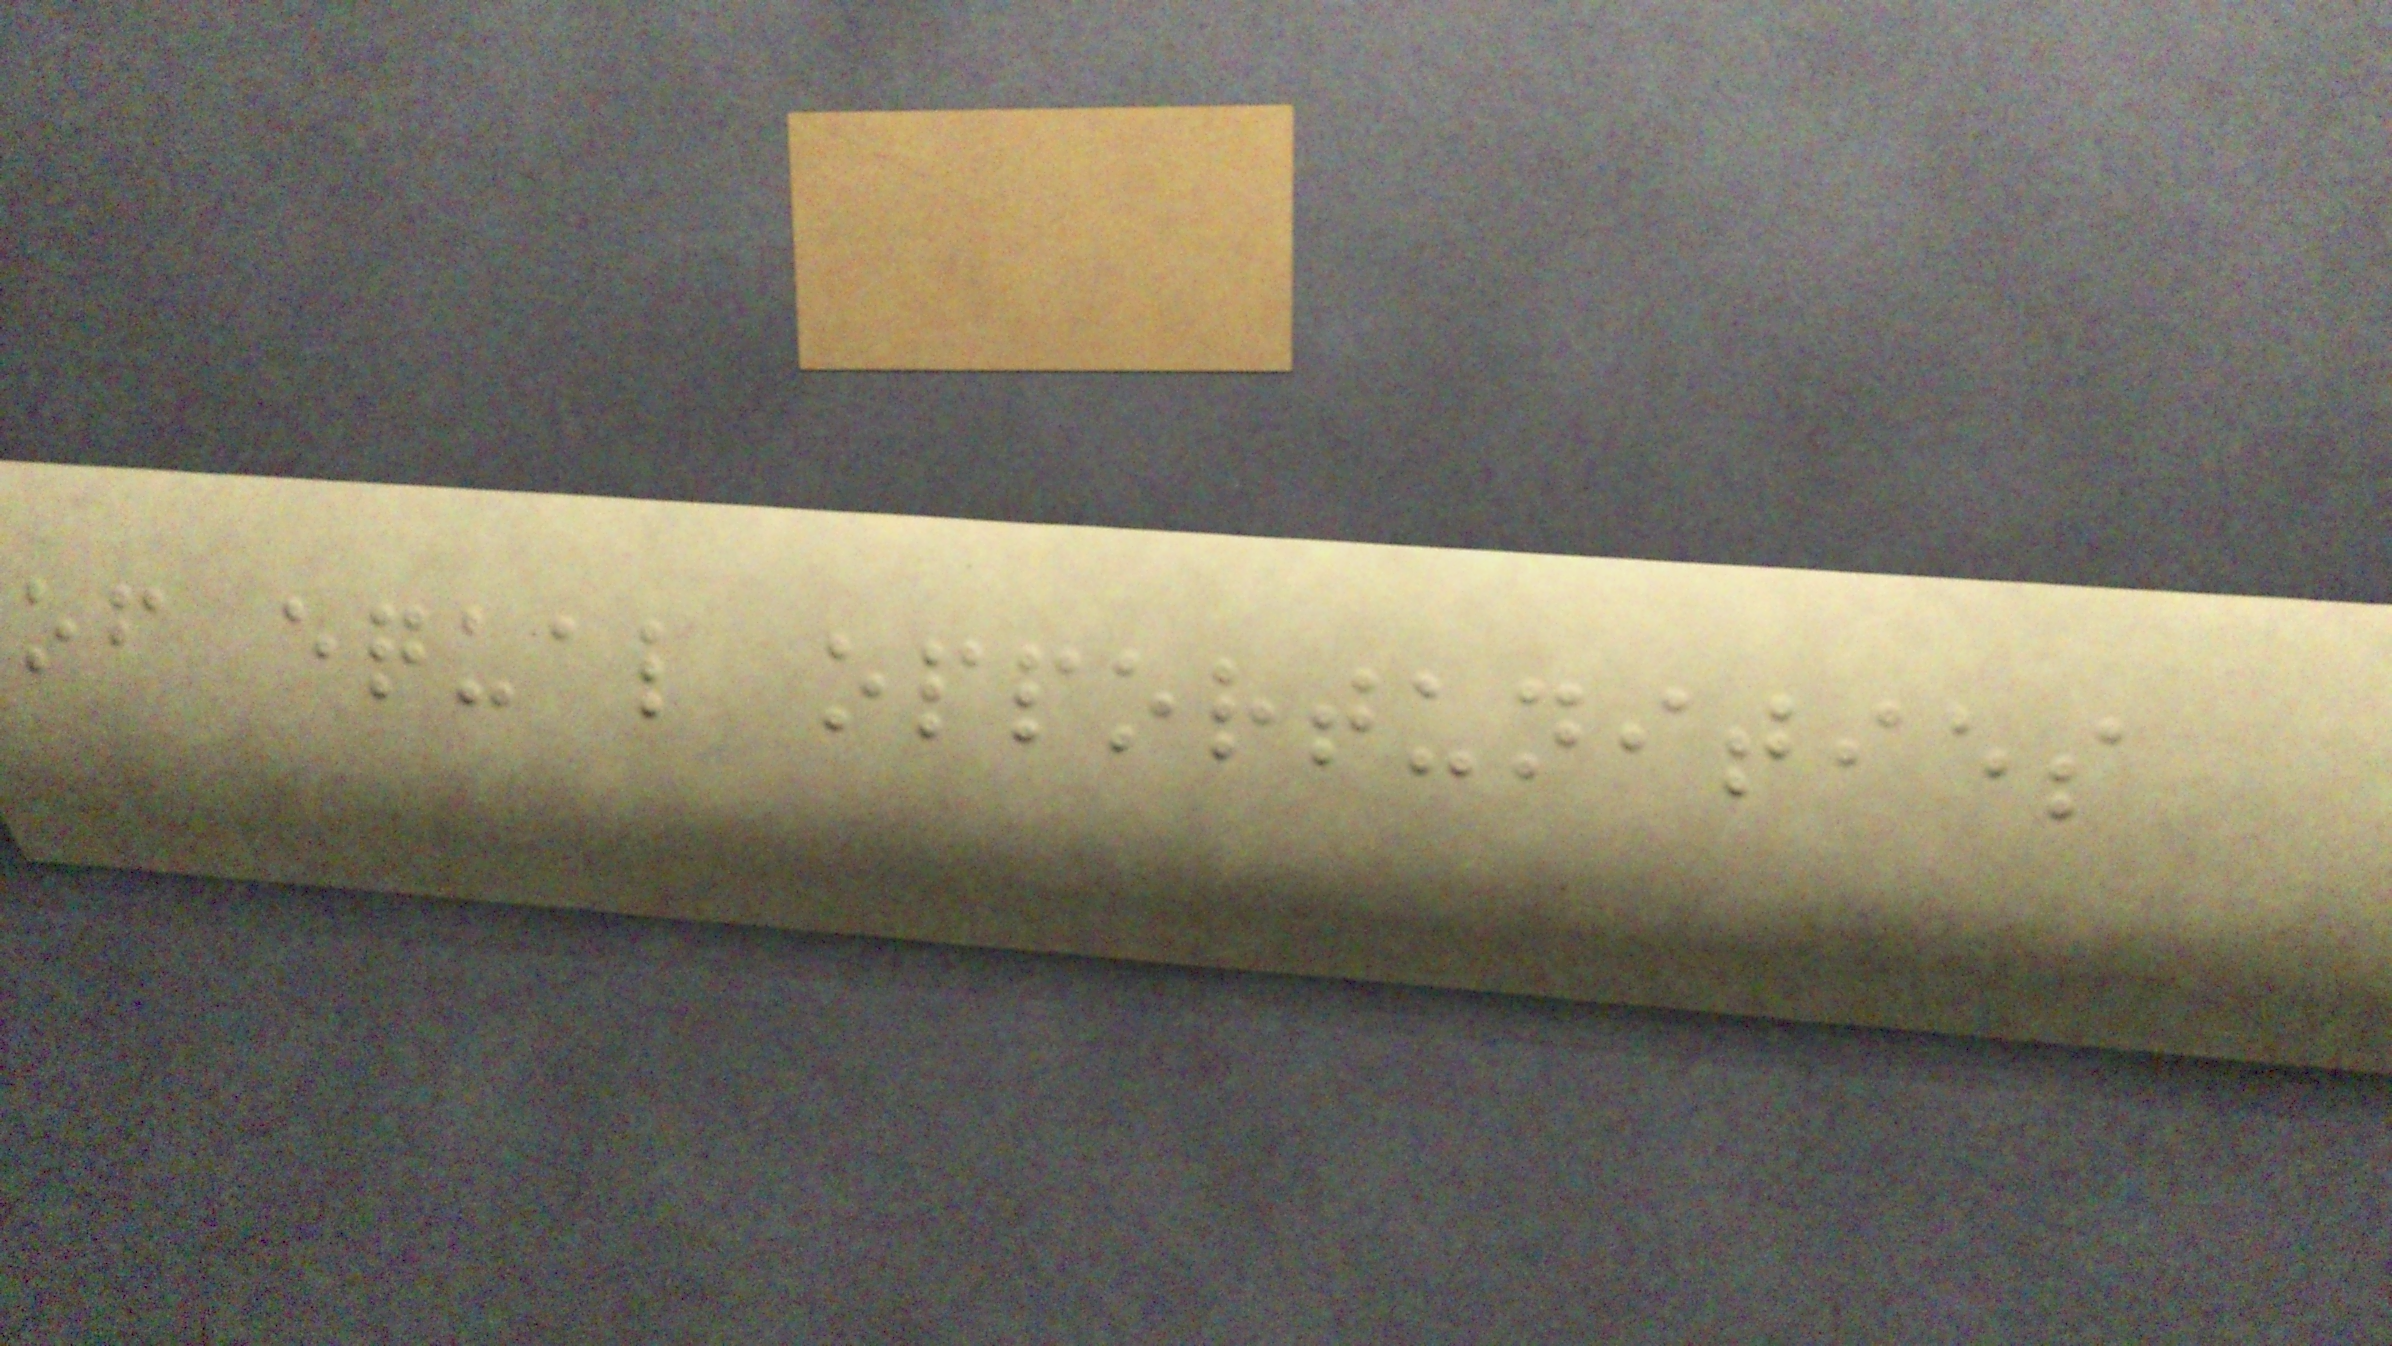of equal opportunities
